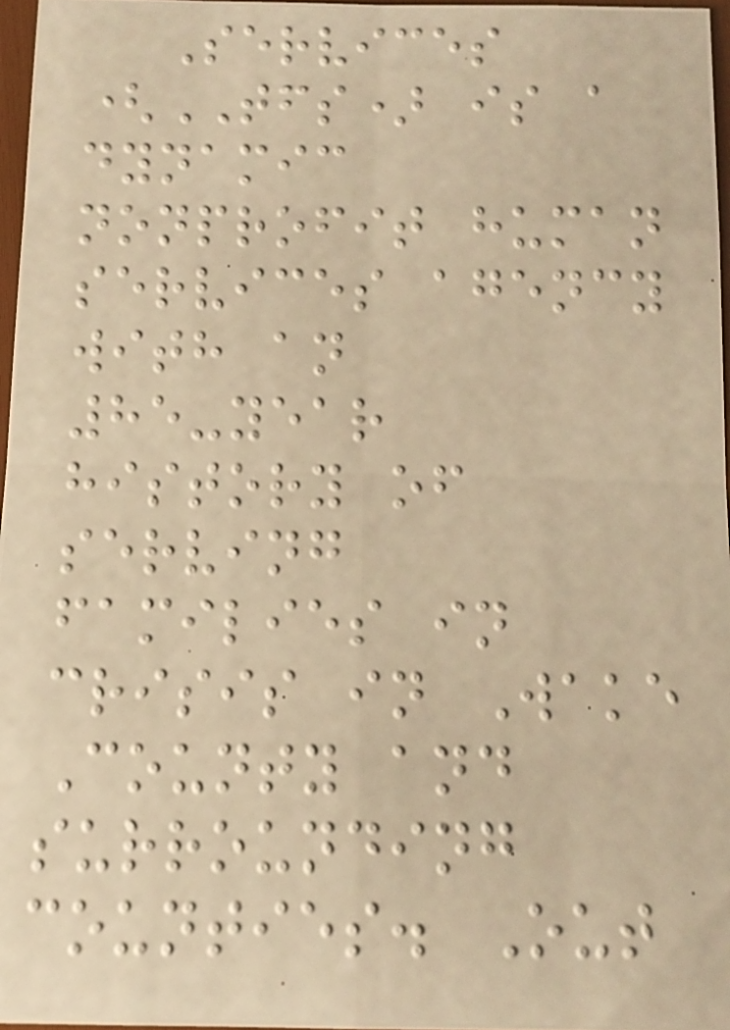Services
(TFS) is a
dynamic
nonprofit human
services agency
with an
85-year
history of
serving
families in
crisis in Wake
County and
surrounding
counties. Out
